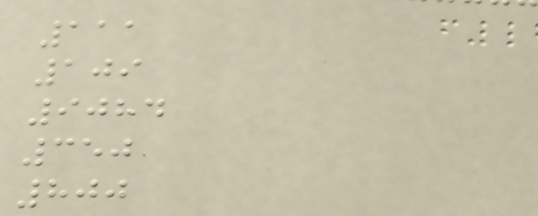111
109
9084
350
800
